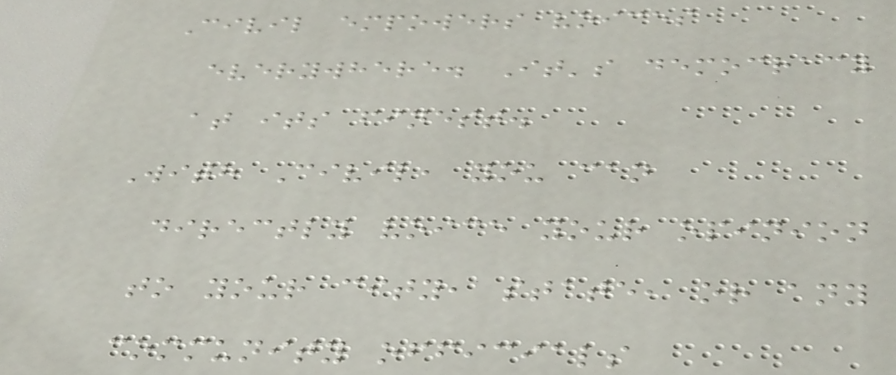Civil empowers voices
everywhere. It's democracy
at its finest.
With Civil, you can
directly voice your opinion
to your city, state, or any
community officials
